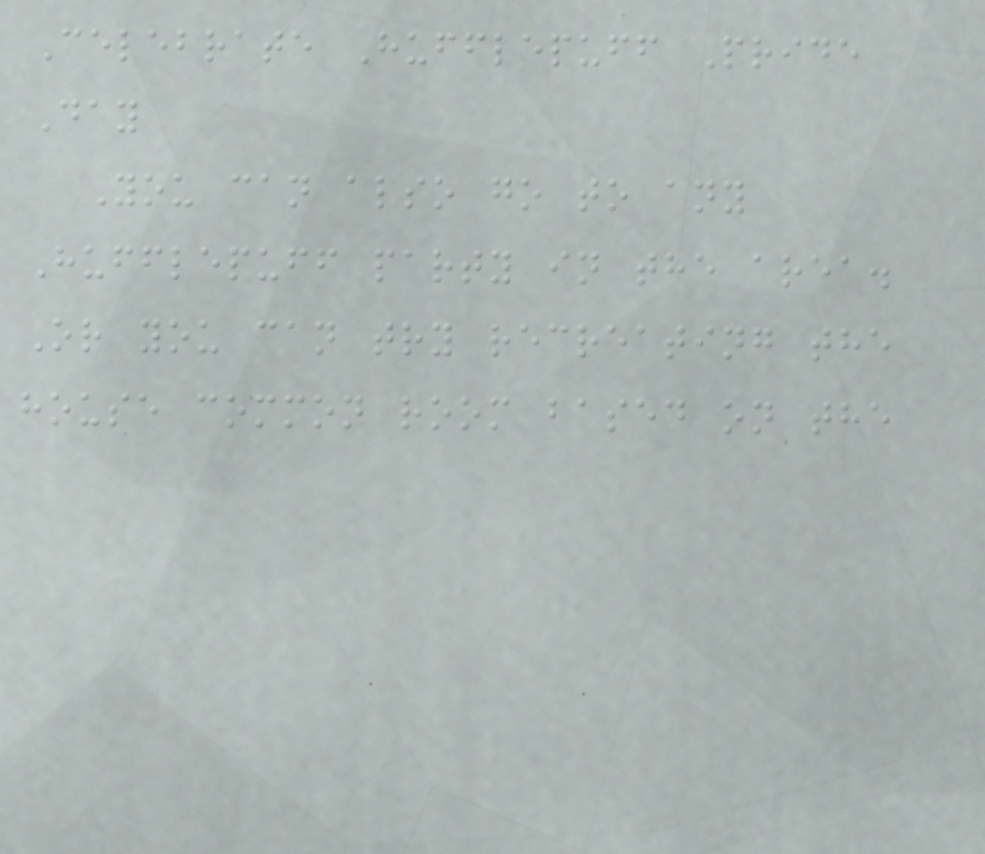Celebrate Hufflepuff Pride
Day
You can also go to any
Hufflepuff party in the area.
Or you can try recreating the
house common room based on the
